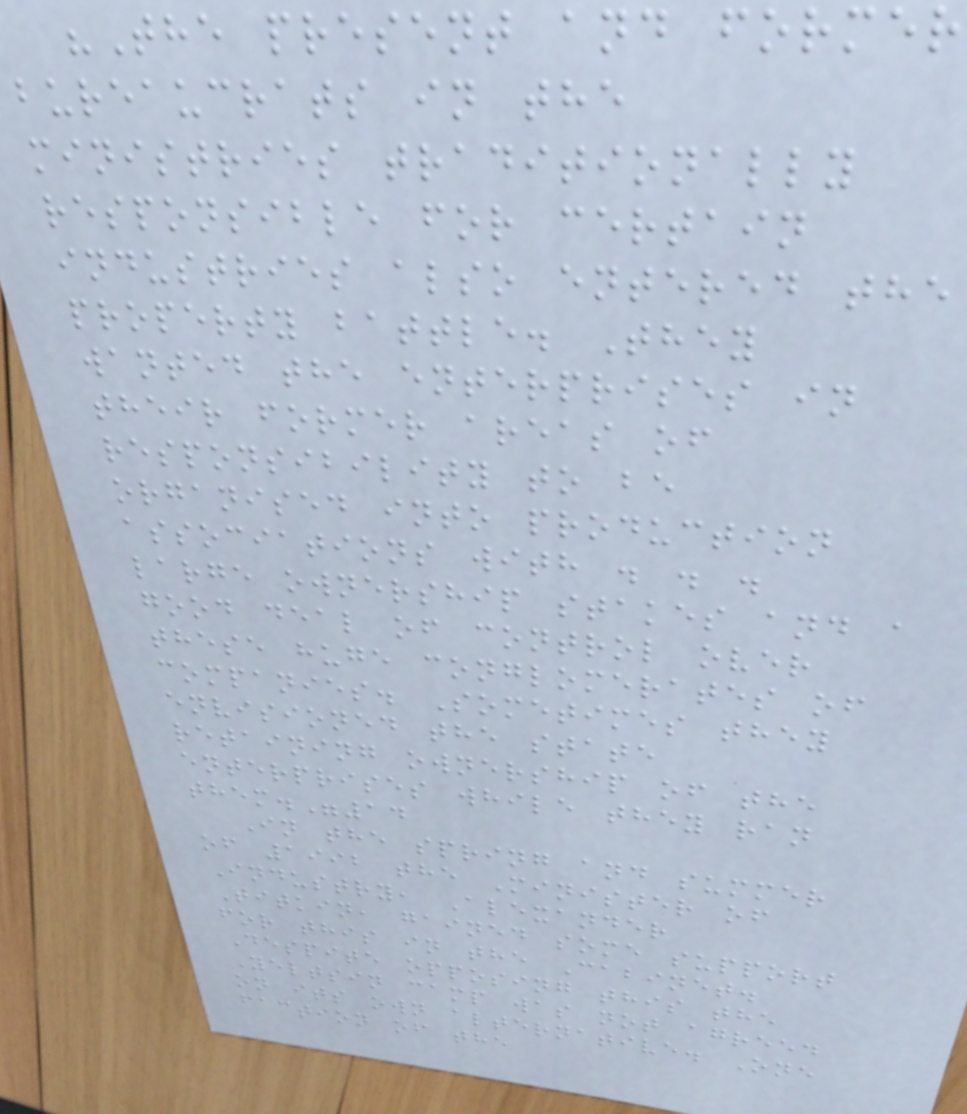"The present and former
bureaucrats in the
ministries traditionally
responsible for certain
industries also entered the
property battle. They
wanted the enterprises in
their former areas of
responsibility to be
organised into production
associations with . . .
large ownership stakes and a
good deal of control over
these huge conglomerates of
companies. Sometimes they
envisioned the state
retaining ownership of the
enterprises while they ran
them."14
In the spring and summer
of 1992 the Minister of
Industry, Alexander
Titkin, gained some support
for this in the Cabinet.
Despite opposing this the
Yeltsin camp was not agreed
on its own alternative. One
faction of the
